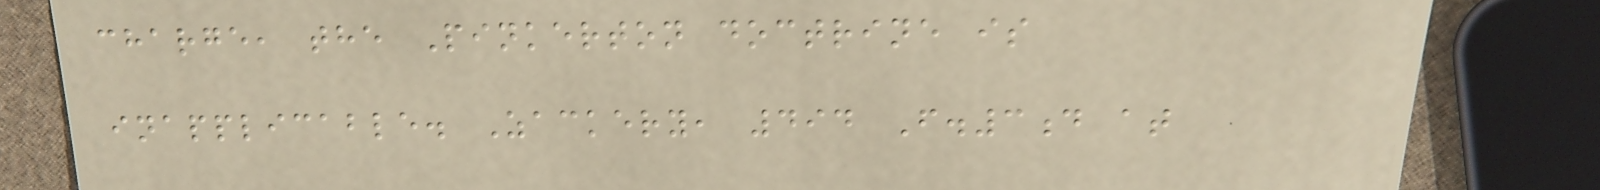charge, the Pinkerton doctrine is
inapplicable. Zackery, 494 F.3d at
